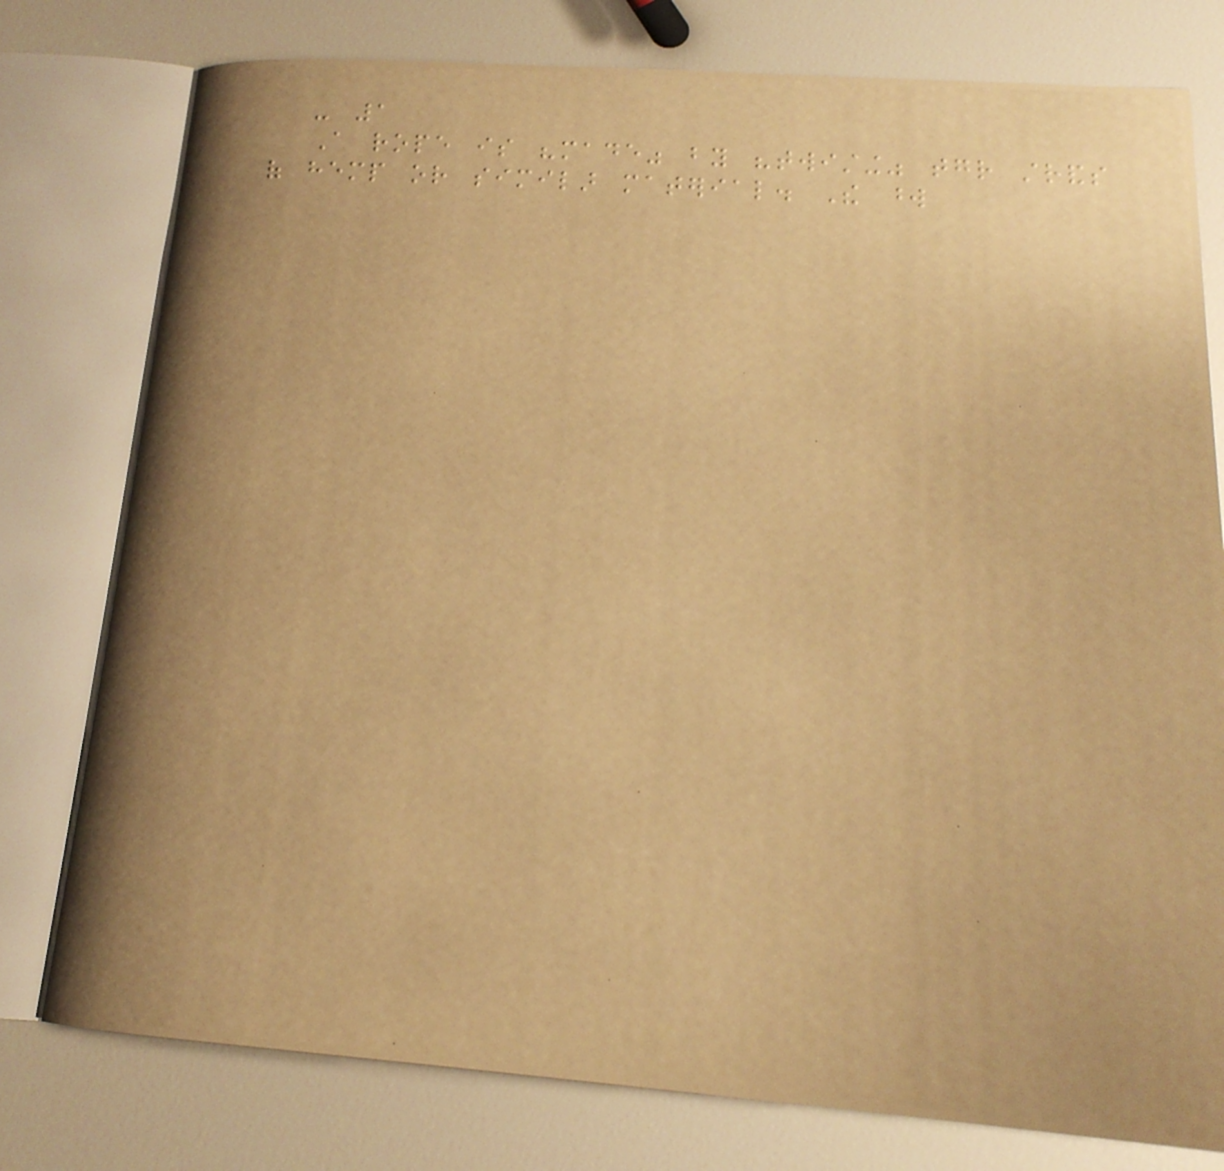- 1
A rope is "made" by "twisting" together strands
of hemp or similar material. The word
